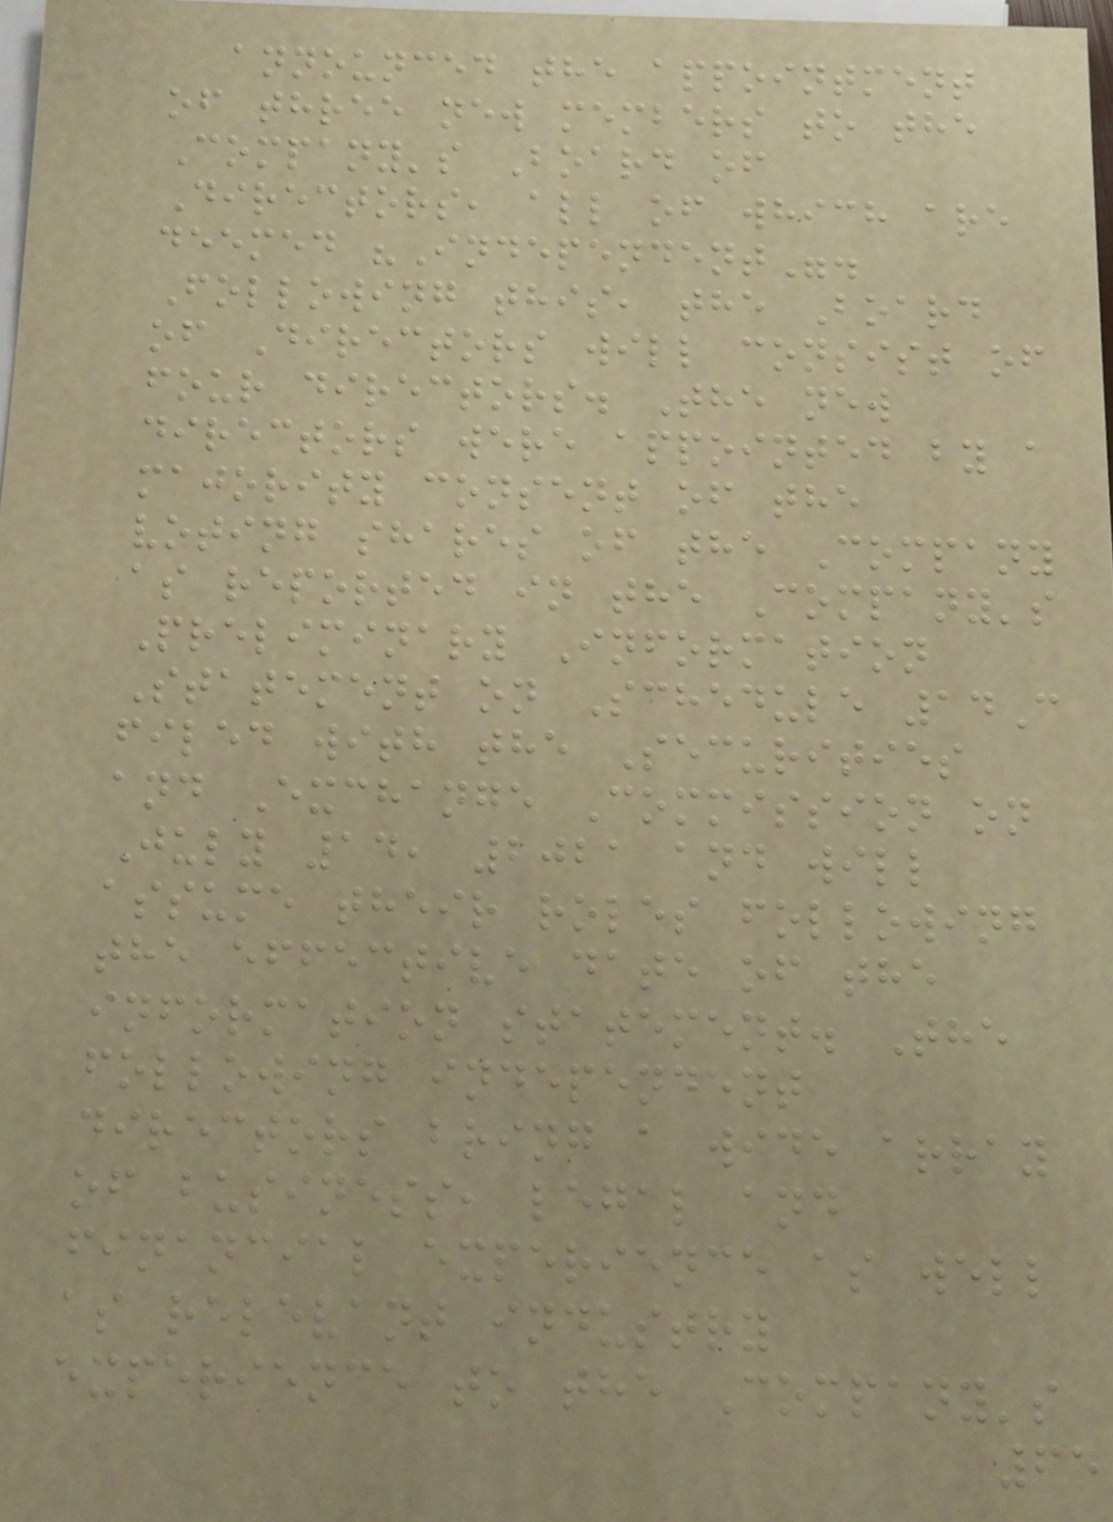announced the appointment
of three new members to the
Company's Board of
Directors, all of which are
deemed "Independent".
Following this, the Board
of Directors will consist of
four directors. The new
directors were appointed by a
majority consent of the
voting shares of the Company
as reported in the Company's
Preliminary Information
Statement on Schedule 14C
filed with the Securities
and Exchange Commission on
July 14, 2021 and will
assume their roles following
the effective date of the
information statement. The
following independent
directors bring a wide array
of business, legal and
financial experience as well
as relevant industry
experience to the Company's
65
